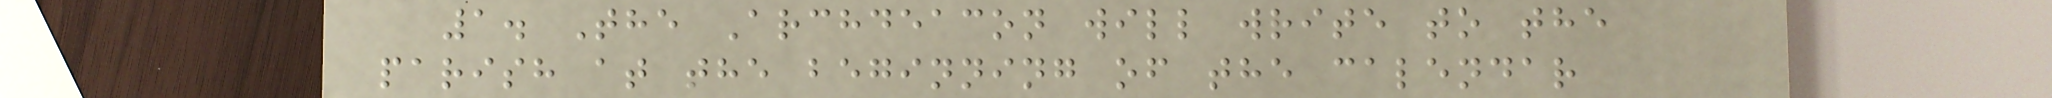1. The Archdeacon will write to the
parish at the beginning of the calendar
